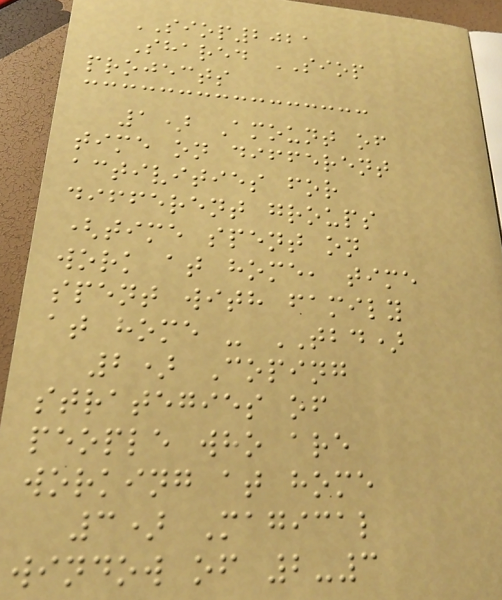SIOP2021
Shared SIOP
projects
1) Amount of
time on different
activities for
different groups
(time spent on
work at home, time
spent with family
at home - TBD)
2) Coping
strategies of
people who are
working at home
3) Magical
window of 2-3
